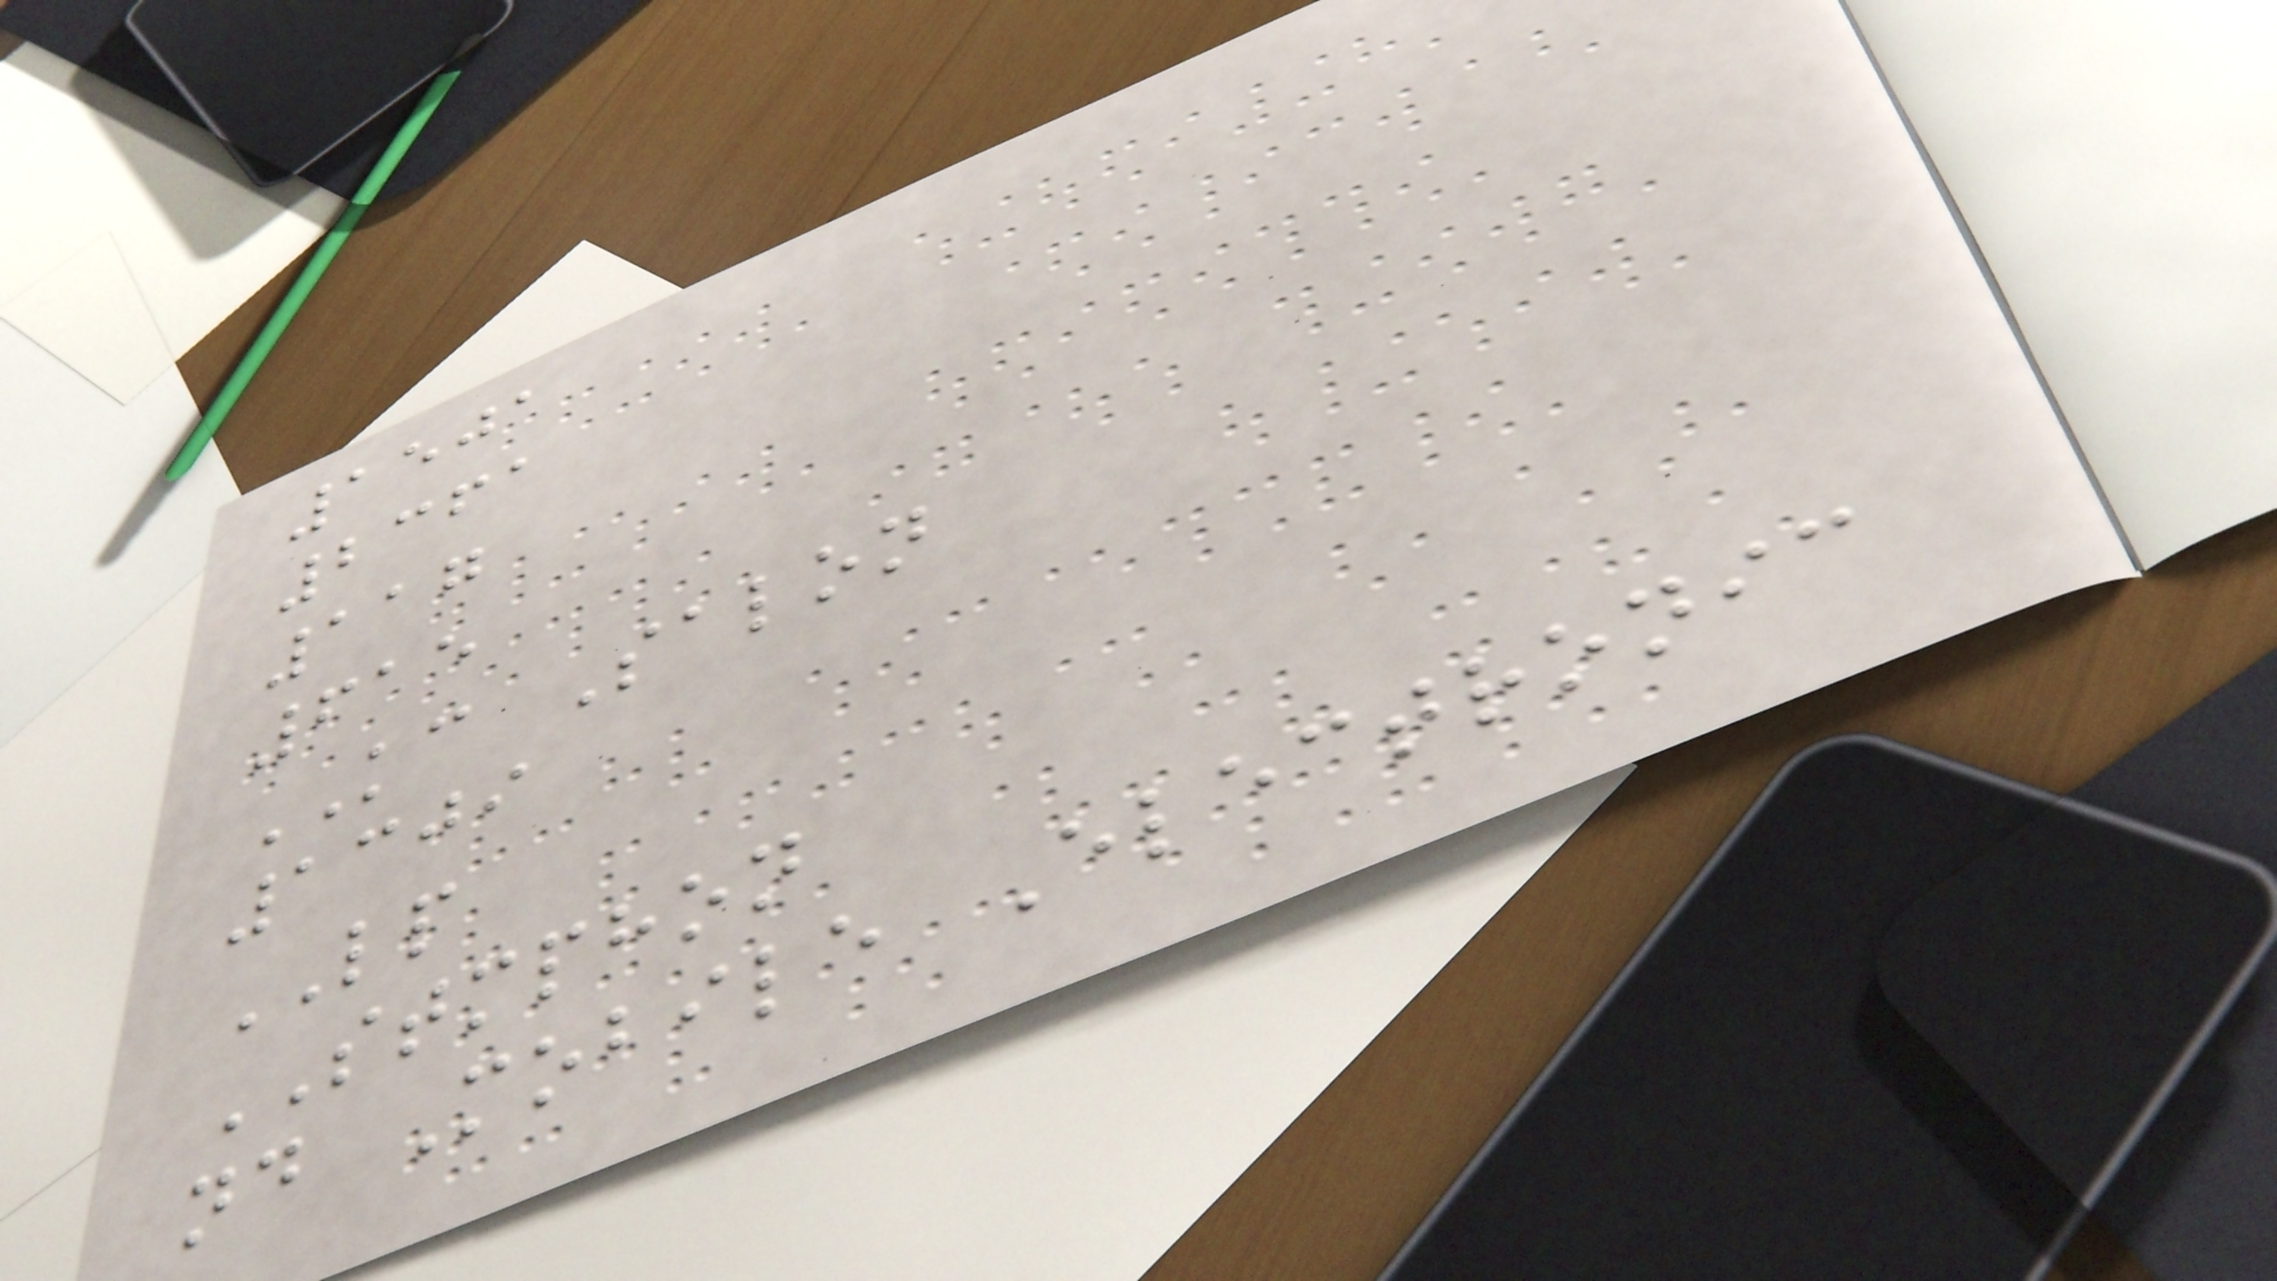1501
2361
117
615
KC Salon
1309
LP
STMPHON
nd Mobile Electronic
